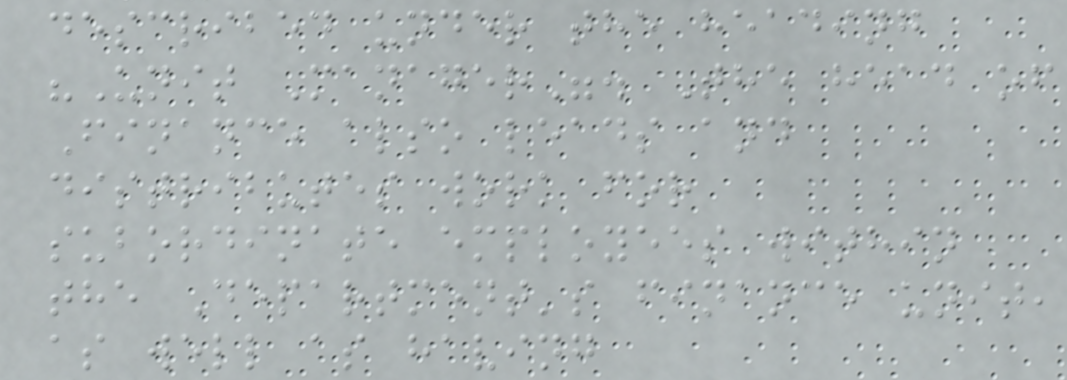described under the heading
"Unit Manager". The head of
Finance also leads and
distributes work for
subordinate employees within
the Department's finance unit,
as well as having
